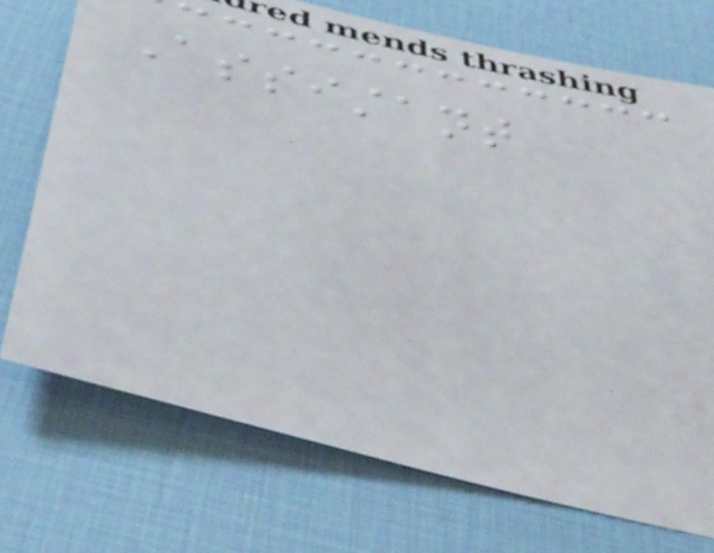Assistant
